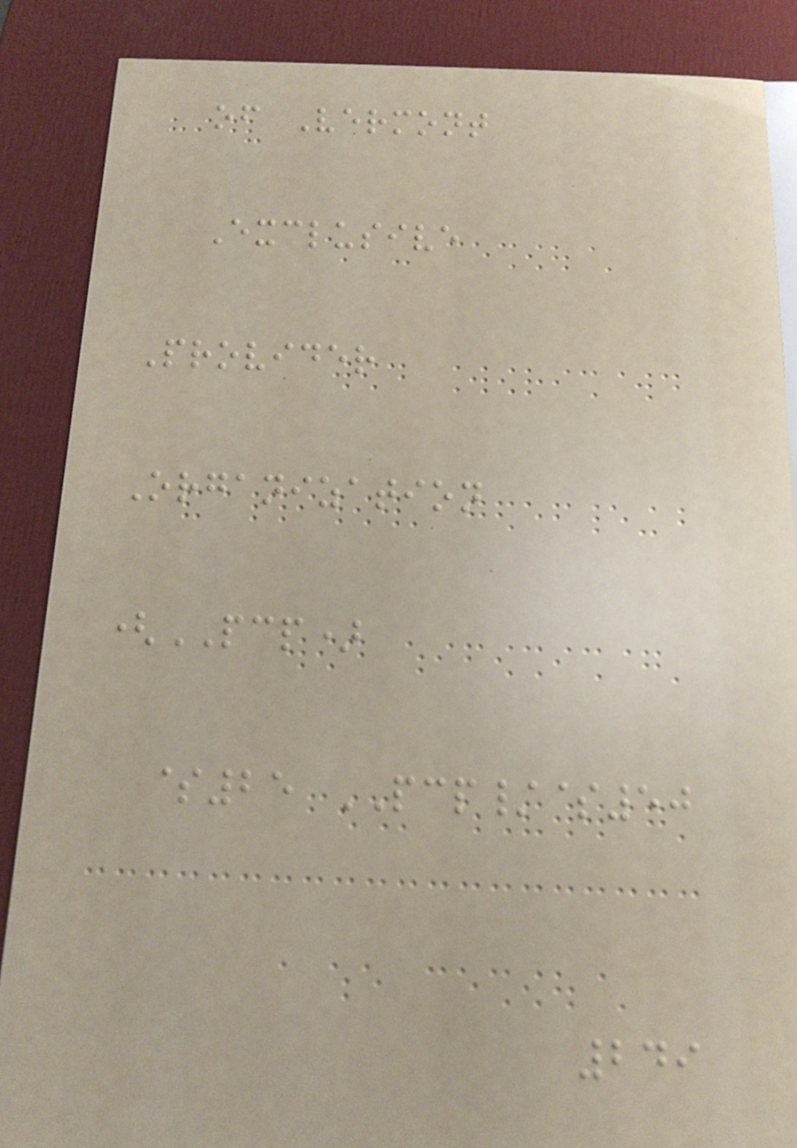of Vermont
Exclusive
Provider
Organization
(PCP)
$25 PCP/$50
249
